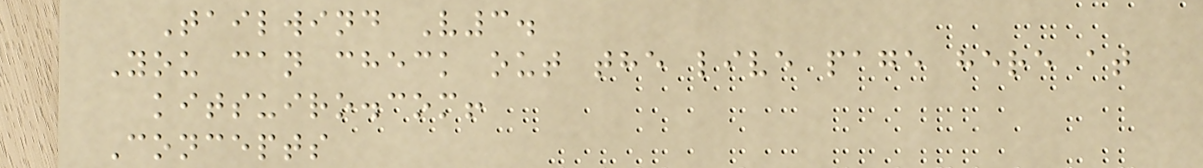Tailwind V3.
You can check out the live page here at
kitsuiro.com!
Concepts
